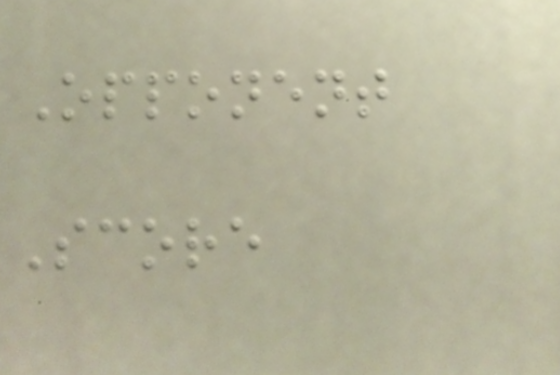Opponent
Score
